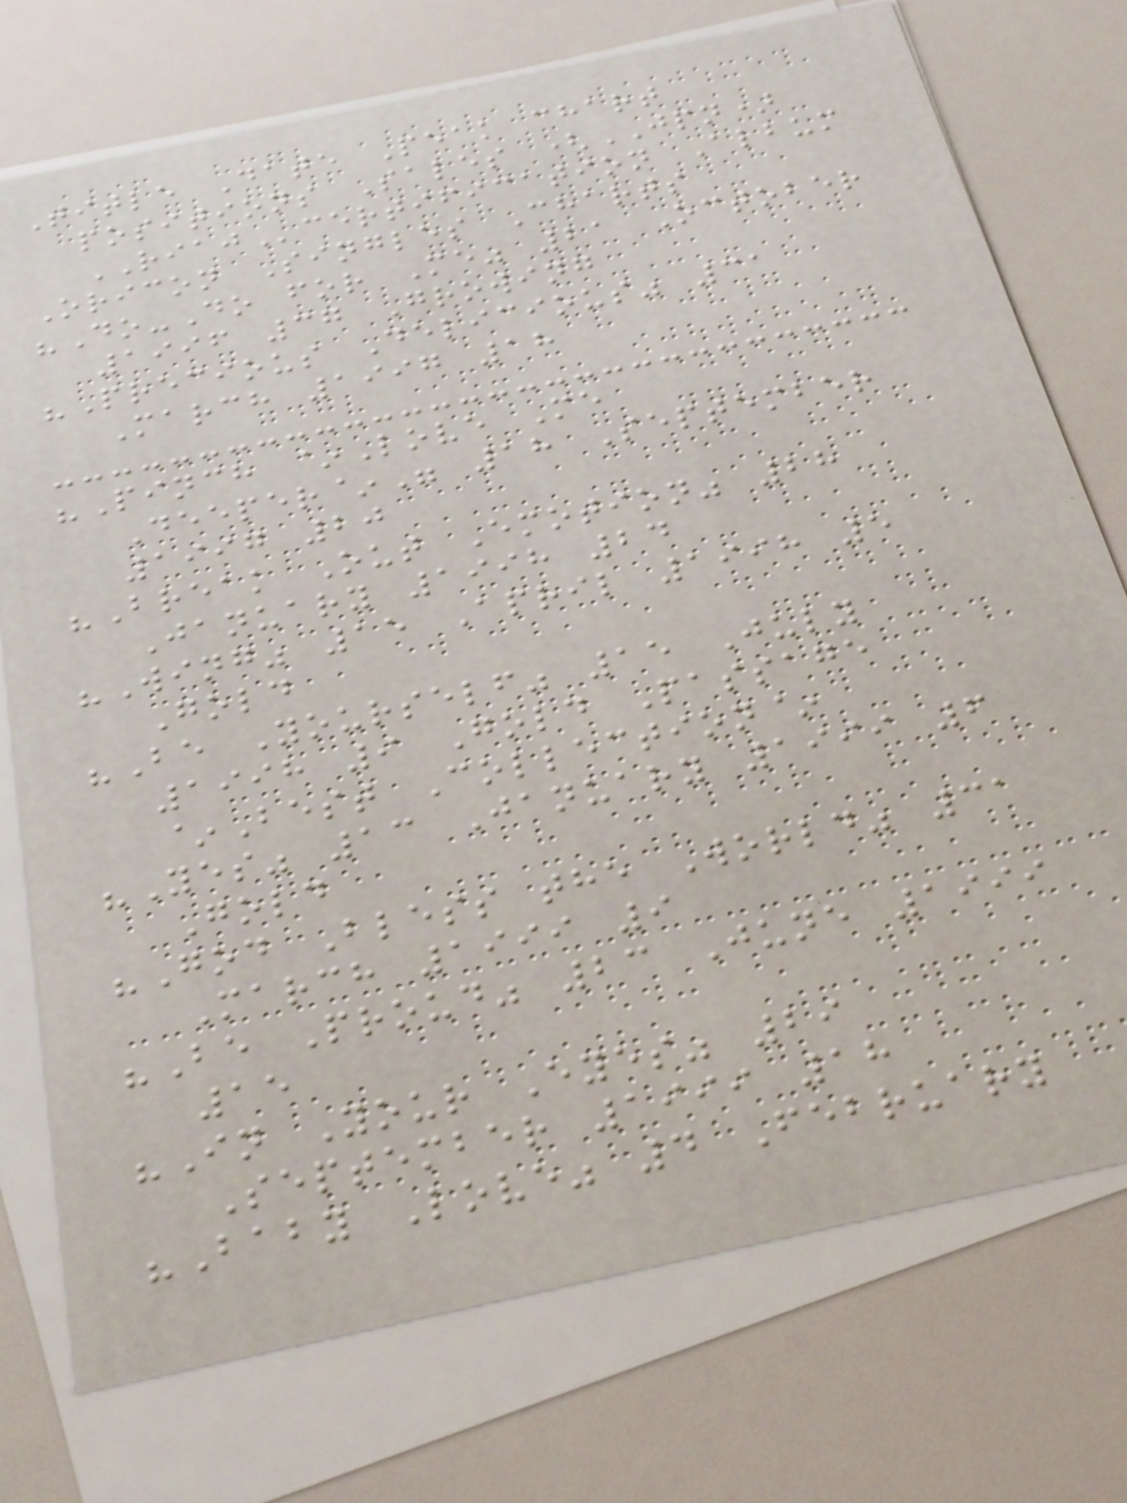Title Date Peak chart
positions Sales (JPN)
RIAJcertification Album
Oricon Singles Charts
"Do-Do for Me" 21 October
1996 37 Growing
"Precious Delicious" 31
March 1997 18
"Pinch ~Love Me
Deeper~" 18 September
1997 20
"Break Out Emotion" 28
January 1998 24
"Wing" 15 April 1998 5
Gold
"Be Yourself" 15 July
1998 9 Gold Passage
~Best Collection~
"Yes" 13 January 1999 6
Gold
"God Bless the World" 31
March 1999 9
"Be Proud" 23 June 1999
15
"In Your Eyes" 29
September 1999 18
"Baby Love" 4 February
